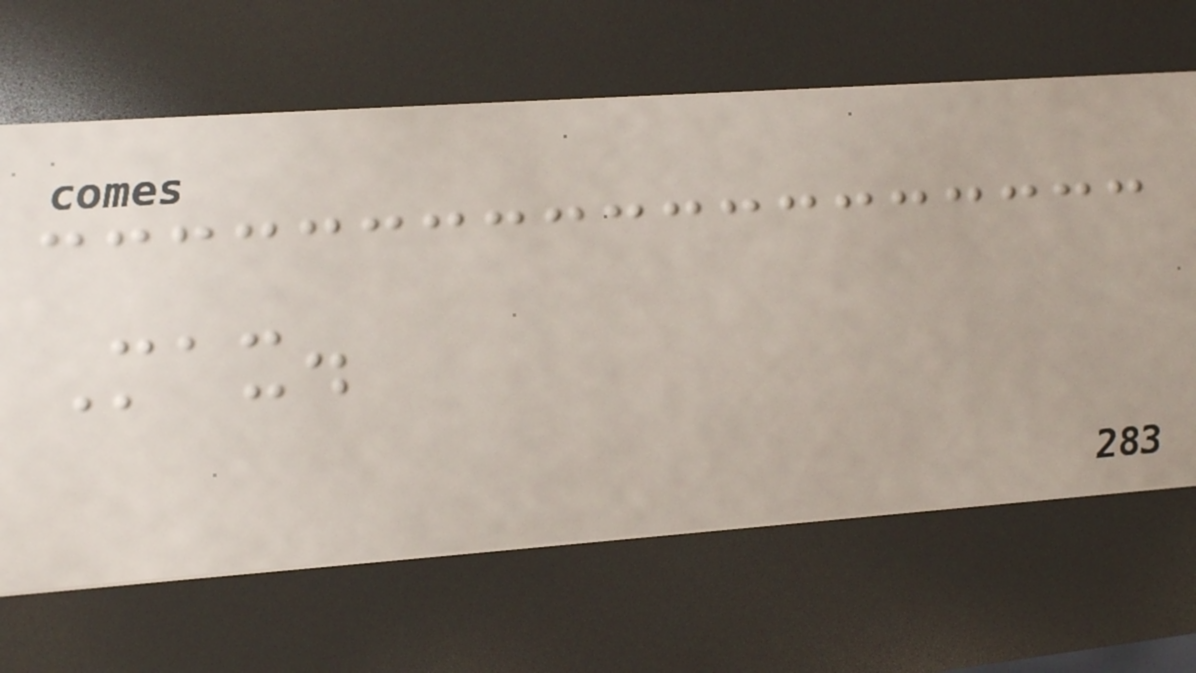Max.
